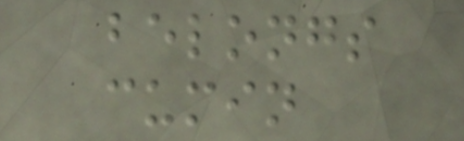belongs
cumin
